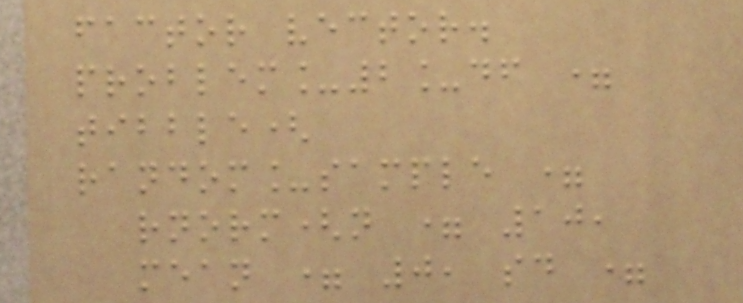factor vector.
problem_2_df =
tibble(
random_sample =
rnorm(n = 10,
mean = 0, sd =
